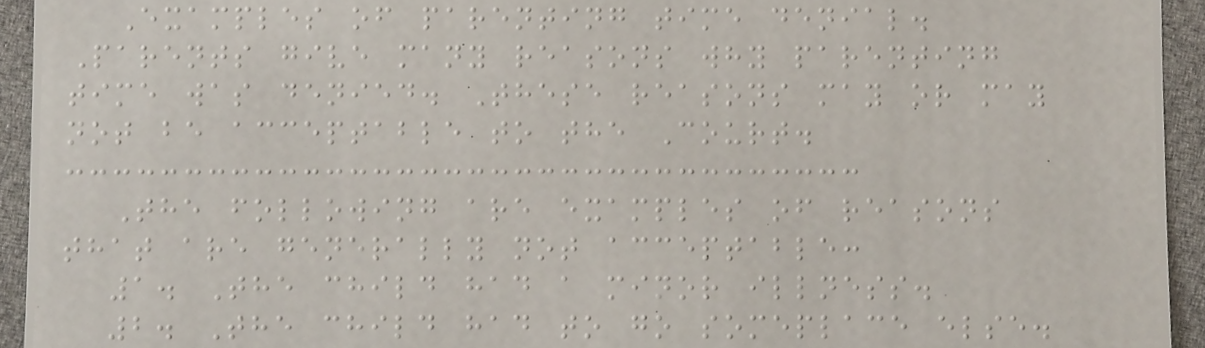Examples of parenting time denial.
Parents give many reasons why parenting
time was denied. These reasons may or may
not be acceptable to the Court.
The following are examples of reasons
that are generally not acceptable:
1. The child had a minor illness.
2. The child had to go someplace else.
